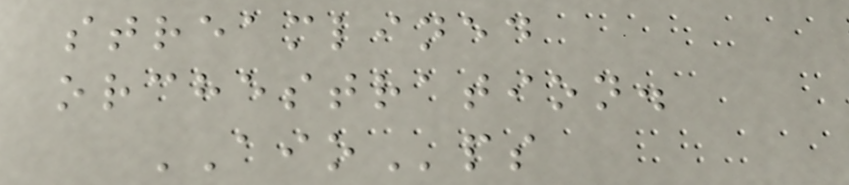streamlined
orchestration.
AIOps
